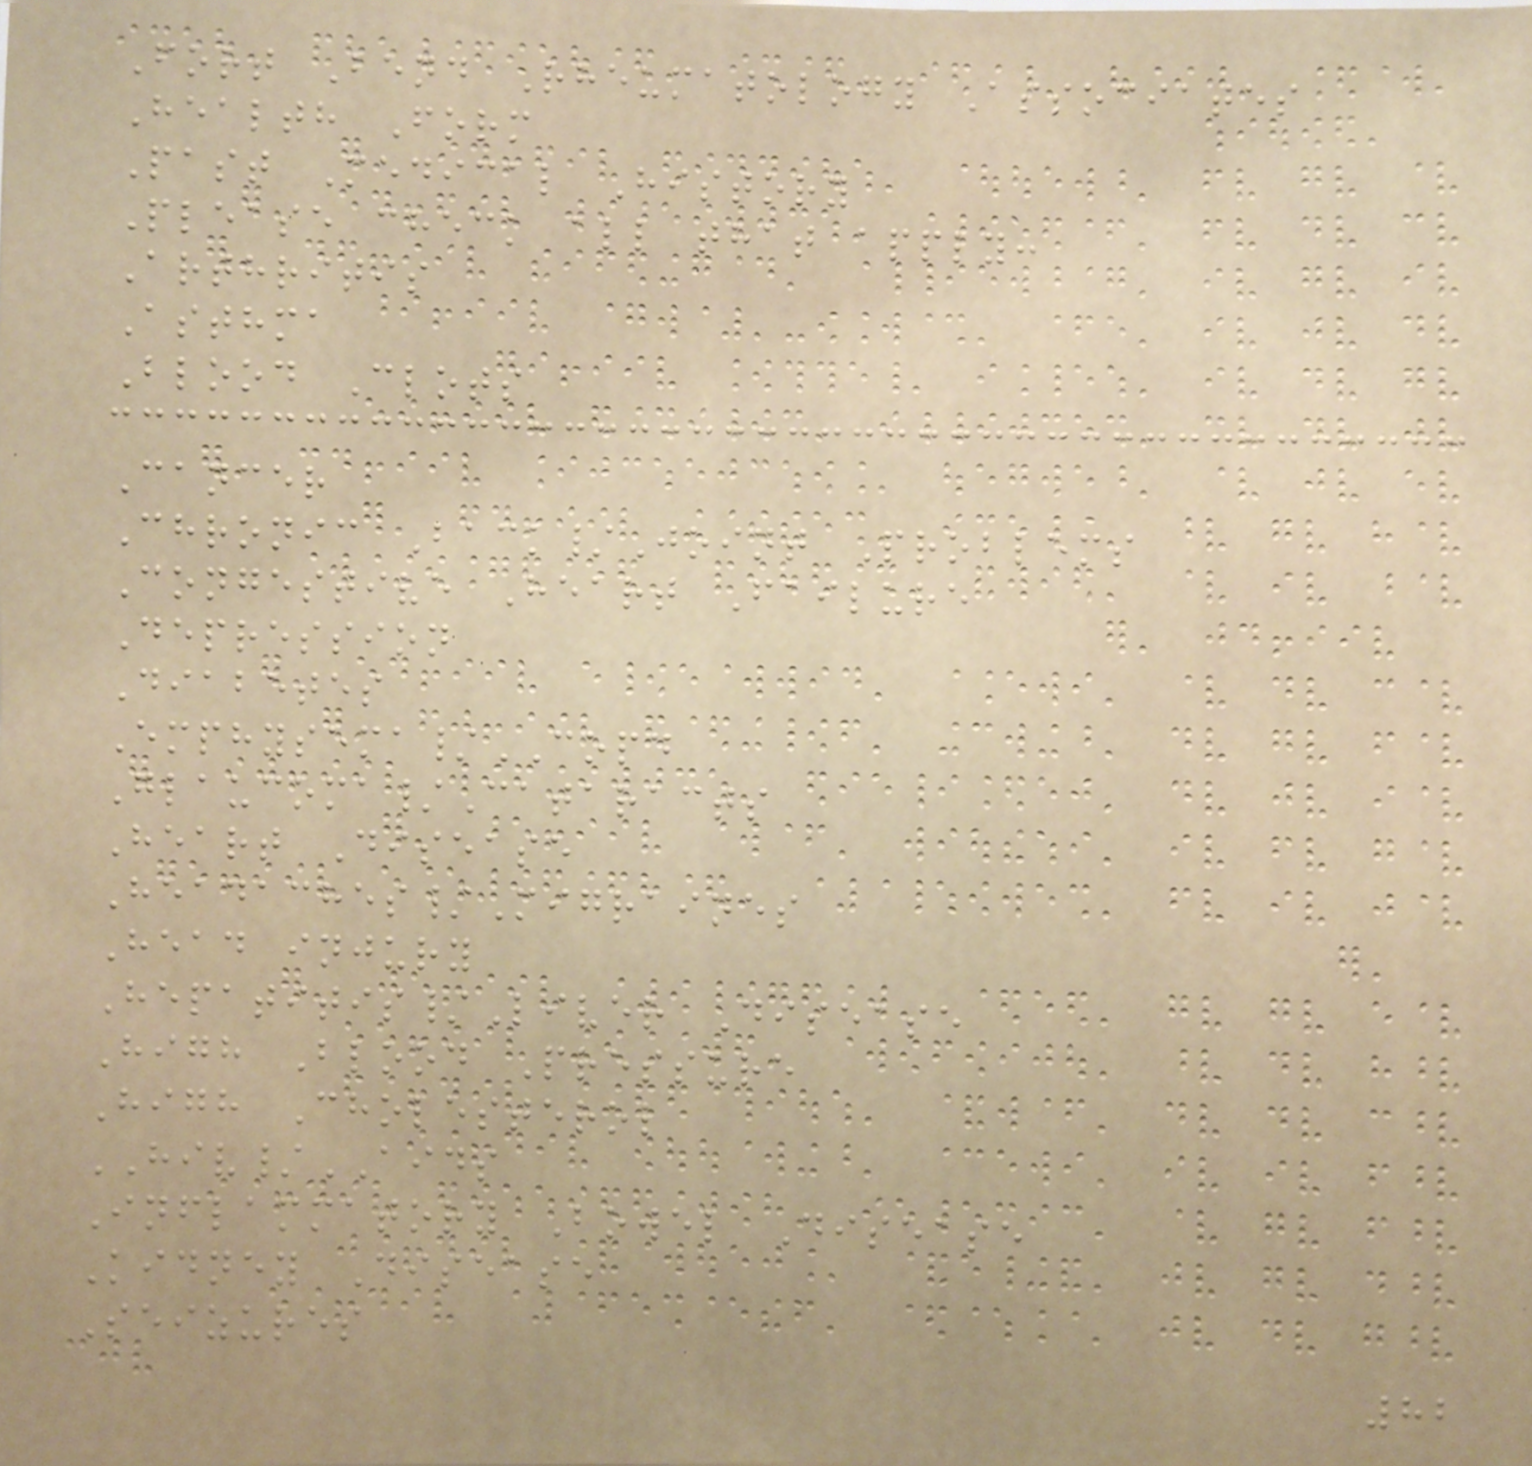Fort Bend Rheumatology Associates
Health Form
Past Medical History
Please check all that apply:
Arthritis
Asthma
Blood Clots
Cancer
Chronic Back/Joint Problems
Congestive Heart Failure
Depression
Diabetes
Emphysema/COPD
Glaucoma/Cataracts
Heart Disease
Headaches/Migraines
Head injury
Hepatitis/Liver Disease
High Blood Pressure
High Cholesterol
HIV/AIDS
Inflammatory Bowel Disease
Kidney Disease
Seizures
82
